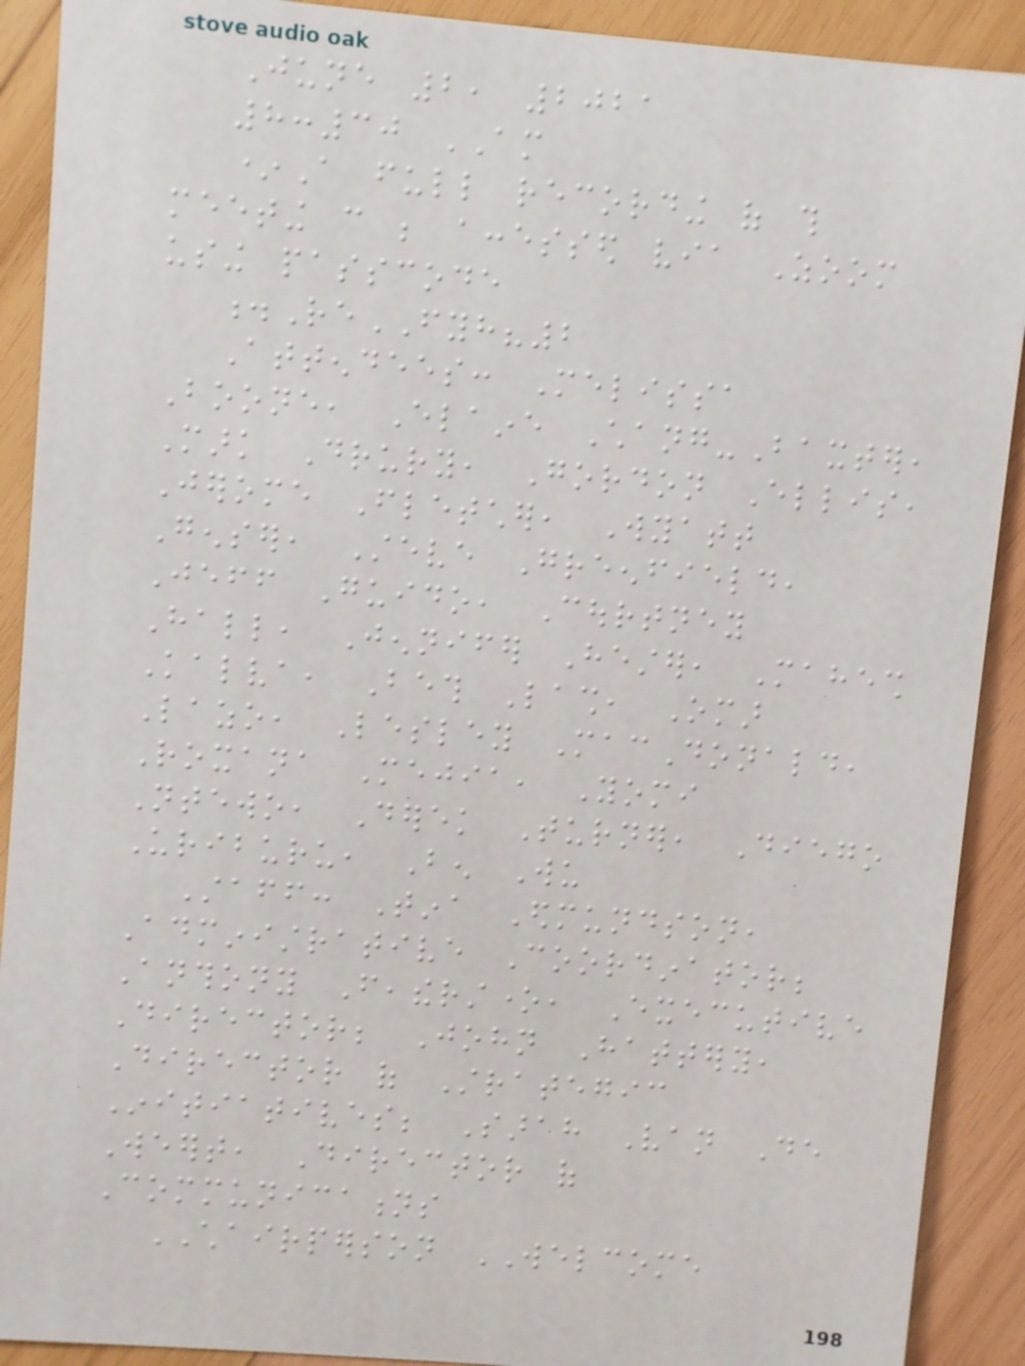June 2, 2021
8:30 AM
*A full recording of this
meeting can be accessed via Zoom
using passcode
.ReFYH?2
Attendees: Melissa
Boone, Elaine Chang-Baxter,
Mark Drury, Gordon Ellis,
Jerome Fletcher, Wyatt
Genser, Steve Greenfield,
Jeff Guido, Courtney
Hall, Jennifer Hester, Mahesh
Kalva, Beth Lash, Omar
Lazo, Lesley MacDonald,
Roxana Mejia, Yomi
Ntewo, Derek Turner, Diego
Uriburu, Ben Wu
Staff: Tina Edmundson,
Administrative Coordinator;
Anthony Featherstone, Executive
Director; John Hattery,
Director of Strategic
Initiatives; Sarah Van De
Weert, Director of
Communications
CHAIRPERSON WELCOME
